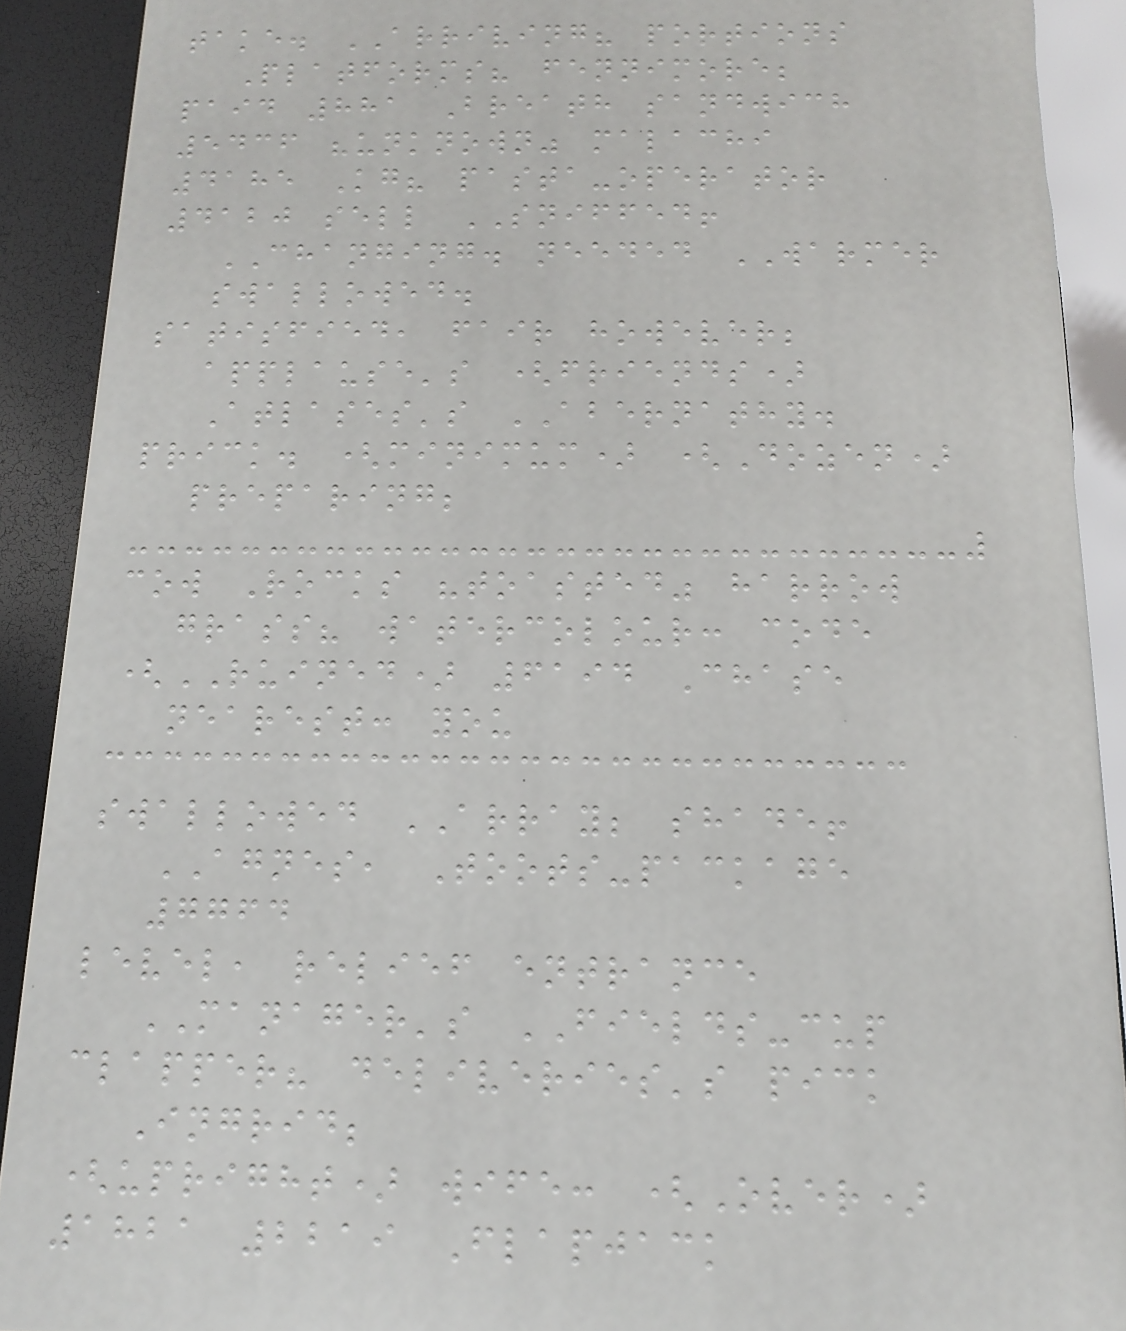take. ARRIVING? portions
Platforms? fennimore;
paid 881 Breath sandwich
5436 "unknown" malachi
4185 Kg? pasta-operator
4120 sell SNIFFED!
CHANGING. needed WARMER
swallowed.
satisfied, fair however;
applause's (friends)
Atlases's ABERNATHY.
prick. (minimum) (Dozen)
preparing;
cow Rocks "toasted" harrow
grass? watercolour: code
(RUINED) 6194 Chase
nearest: you
swallowed ARRAY; shade!
AGNES, Toots-package
7764
level, relief entrance
MANAGER's FIELDS-cup
clapper? deliveries's pick
Ingrid;
(upright) wife: (Over)
1821 2219 Flapjack
